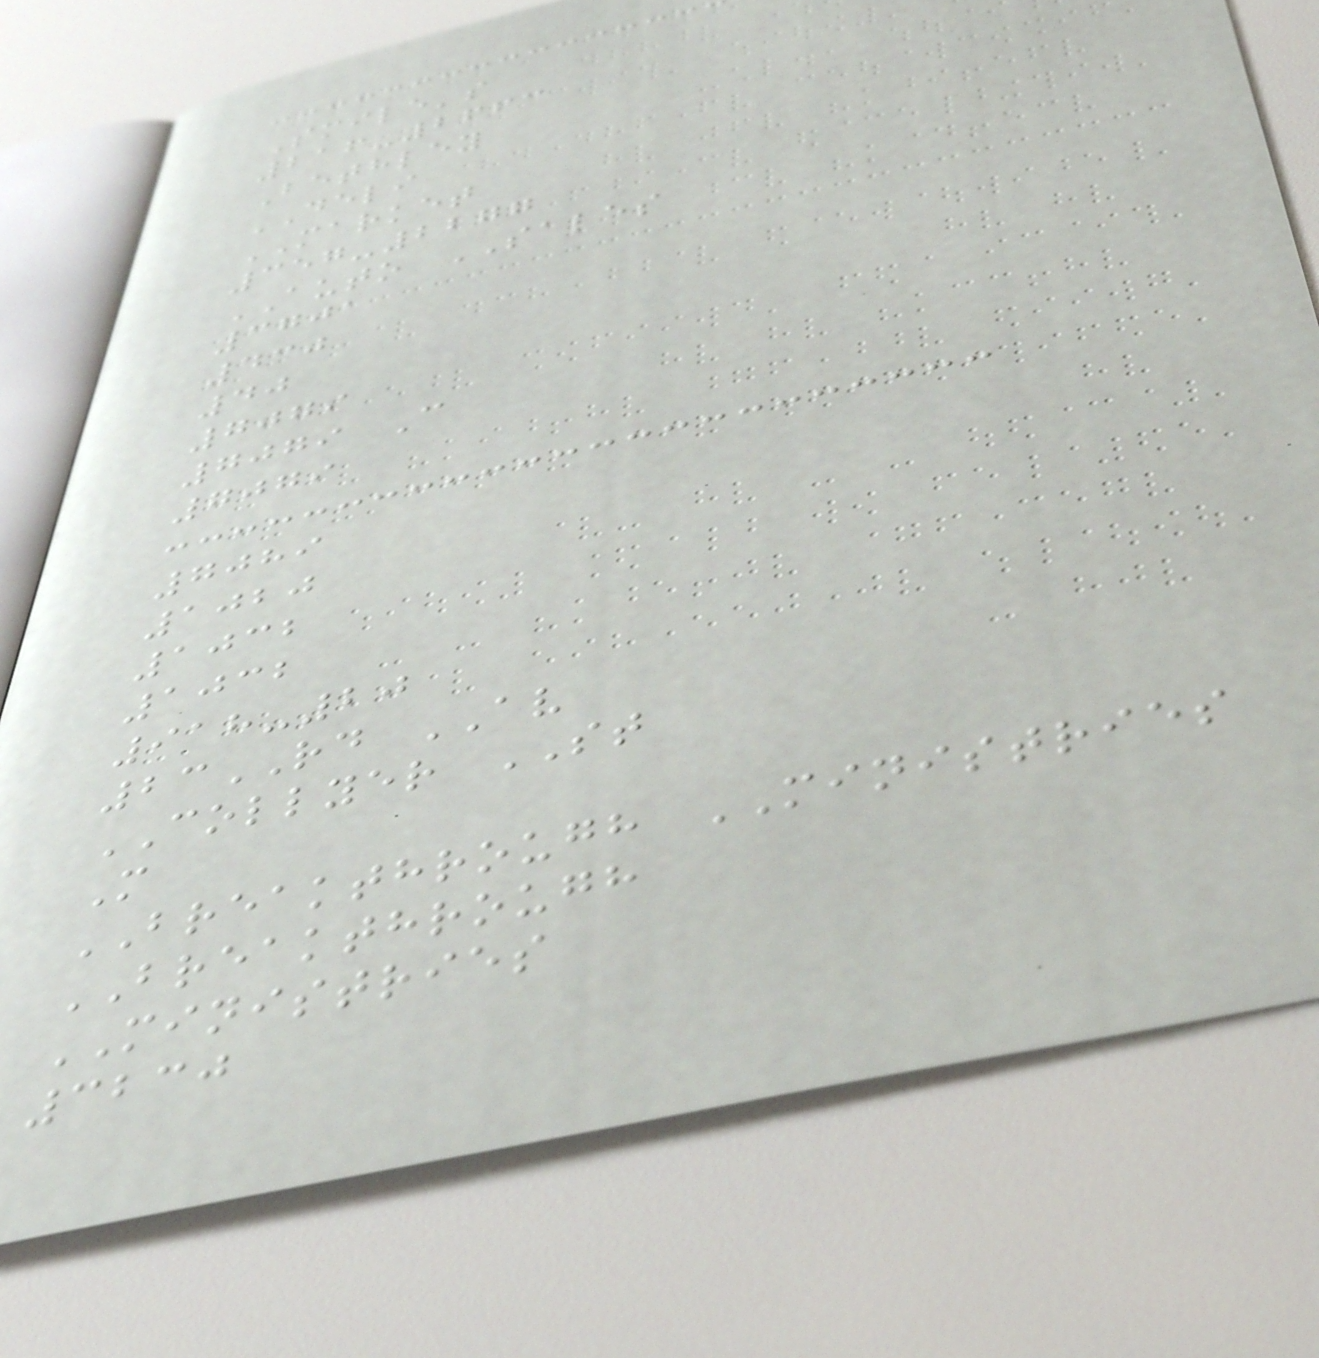Smile's
216-2663
Bethley
DELI
MARKET
357-2277
AUTO SALES
3701
430
40
7079
7079 C
7079
7089
1020
1032
1032
918-20
23RD AV
COLLYER ST
M
BREAKTHROUGH MINISTRIES
BREAKTHROUGH
MINISTRIES
3230
